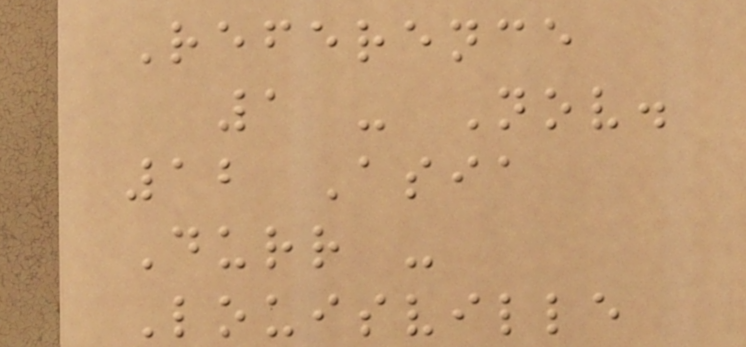Reference
1 - Nov.
12 Asia
Durr -
Louisville
